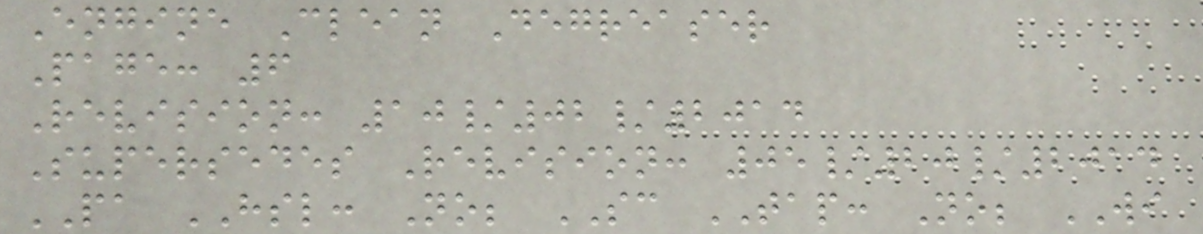Engine Clean Degreaser
Page: 6
Revision: 10/02/2014
Supersedes Revision: 05/20/2014
PA HSL: No; SC TAP: No; WI
